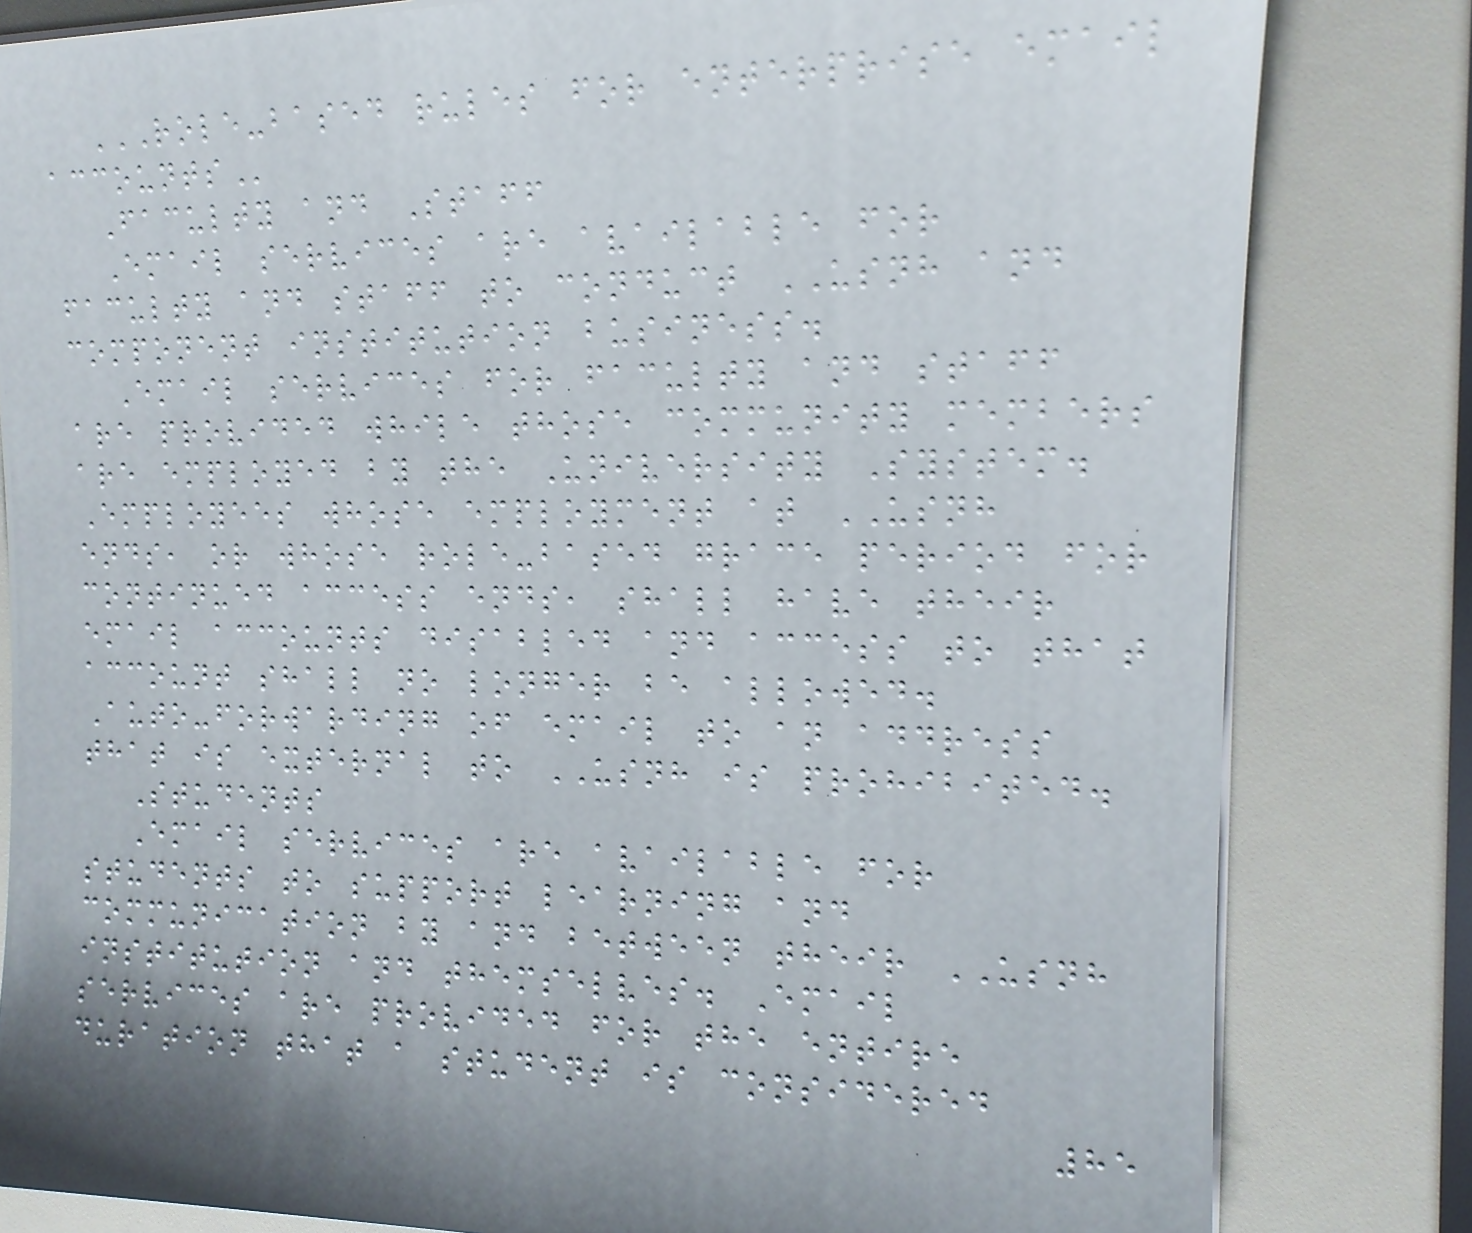ROLE-BASED RULES FOR ENTERPRISE EMAIL
ACCOUNTS
Faculty and Staff
Email services are available for
faculty and staff to conduct USNH and
component institution business.
Email services for faculty and staff
are provided while those community members
are employed by the University System.
Employees whose employment at USNH
ends, or whose role-based grace period for
continued access ends, shall have their
email accounts disabled and access to that
account shall no longer be allowed.
Auto-forwarding of email to an address
that is external to USNH is prohibited.
Students
Email services are available for
students to support learning and
communication by and between their USNH
institution and themselves. Email
services are provided for the entire
duration that a student is considered
85
